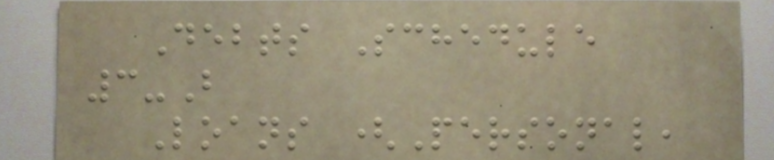Debts Schedule
3-B
Loans (Personal,
